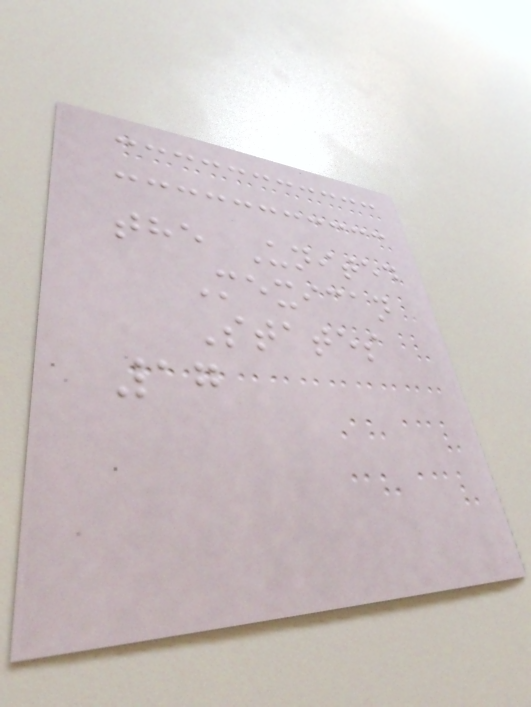the United
Mexican
States
17
